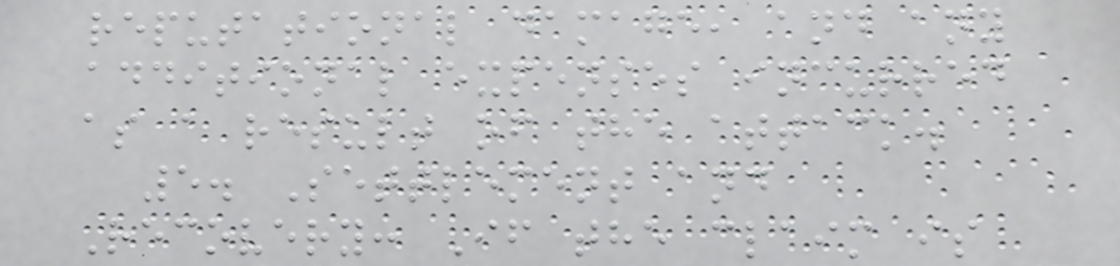reputational damage, and any
additional expenses incurred
as a result of the attack.
5. Settlement and
Recovery: If the claim is
